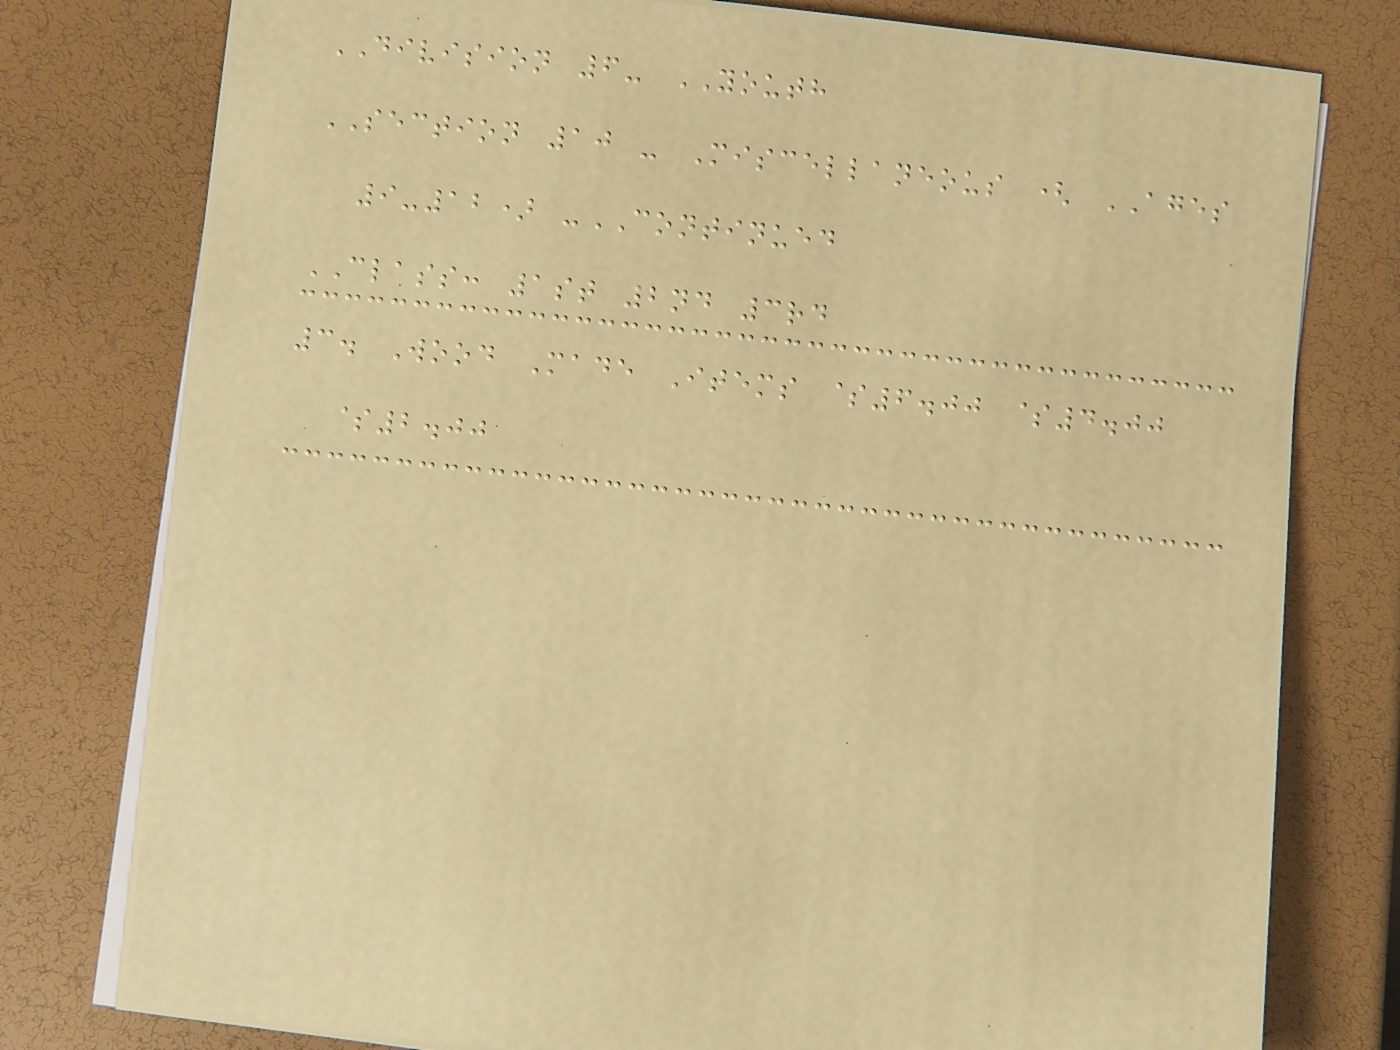DIVISION 6- YOUTH
SECTION 10 - Miscellaneous ( AGES
9-12) -CONTINUED
CLASS: 1st 2nd 3rd
3. Wood Made Items $6.00 $4.00
$2.00
